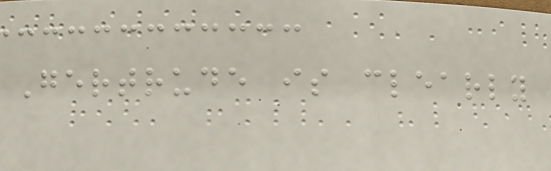Gertrude is clearly
